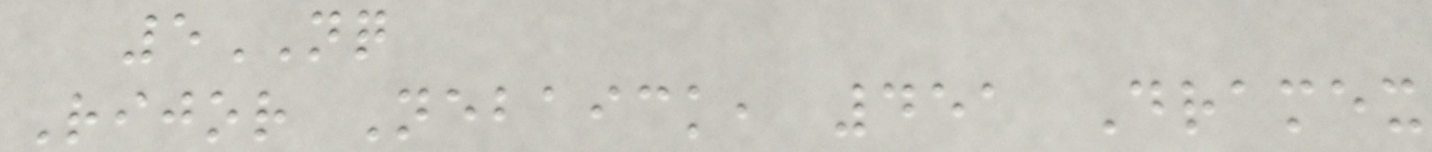5NQ
Rijor Nebaick, 451 Dramex
